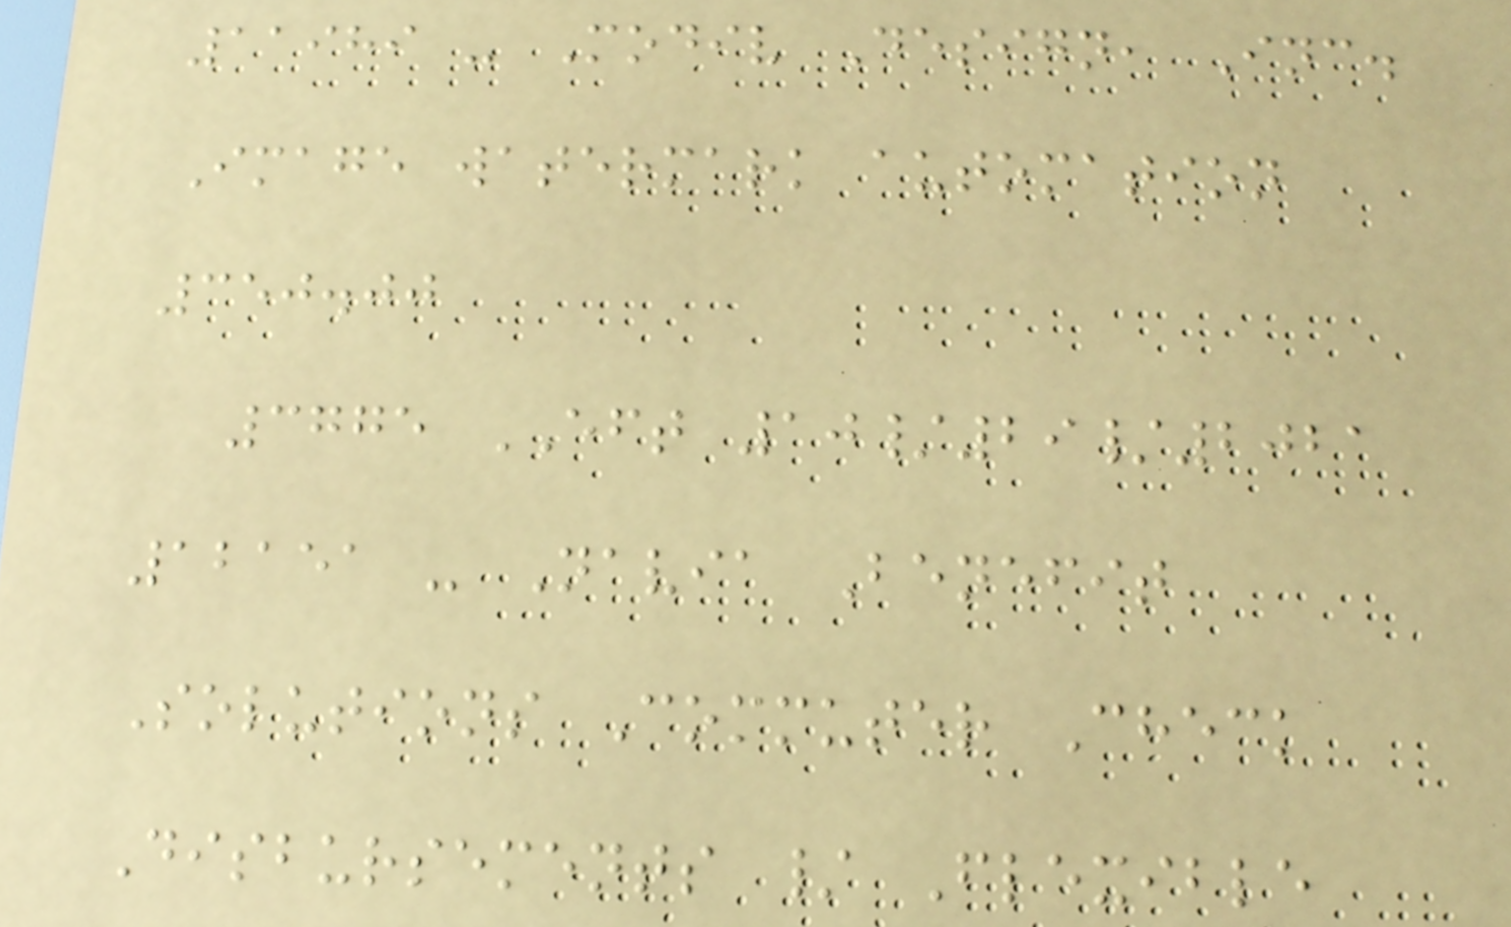11989 - Modiv Design, Inc.
Image watermark automation
350.00
3775 EFT 10/29/2021
12151 - Navia Benefit
Solutions Commuter Check
Disbursements / Flexible
